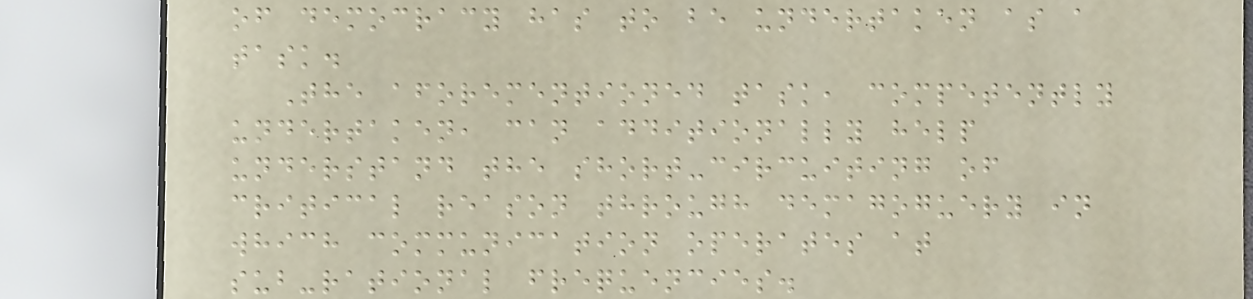of democracy has to be undertaken as a
task.
The aforementioned task, competently
undertaken, can additionally help
understand the short-circuiting of
critical reason through demagoguery in
which communication operates at
sub-rational frequencies.
